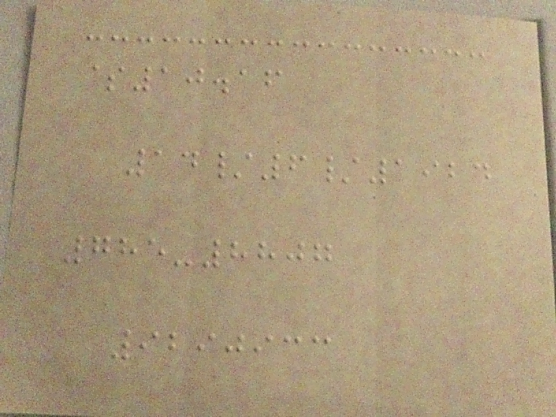$10.16
14/6/1924
785-8807
9290933
